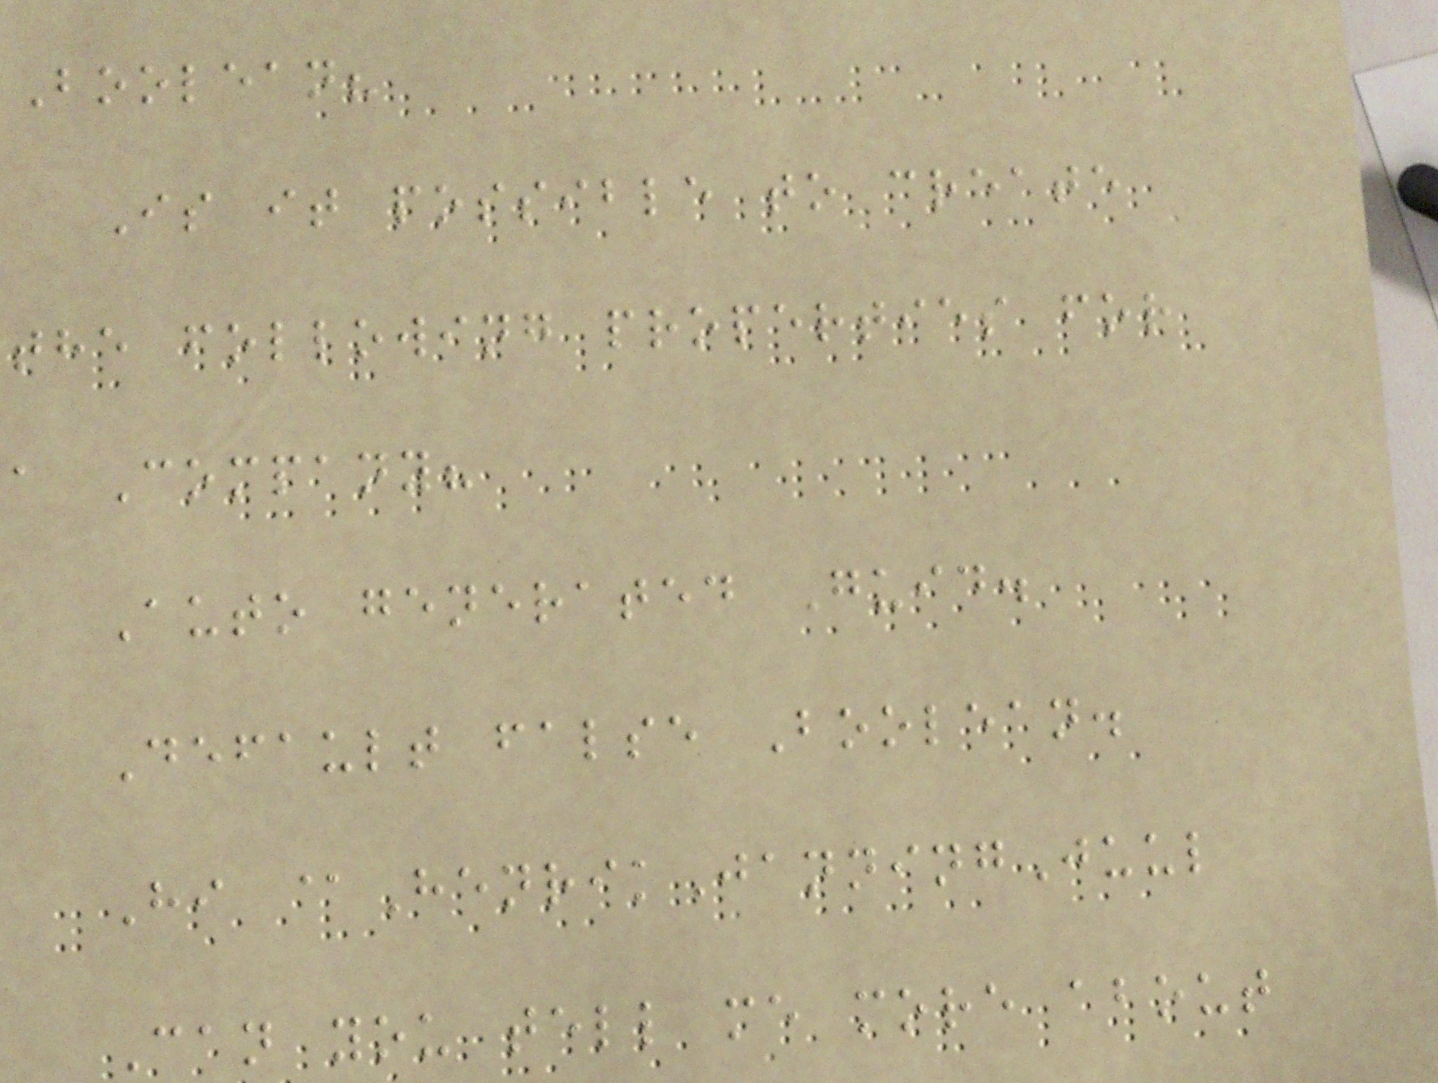Boolean?
Is it possible to create
the following properties for
a Company?
Auto generated Guid.
Default false Boolean.
Hi @HenrikJanningJuul
Can you tell me more about
